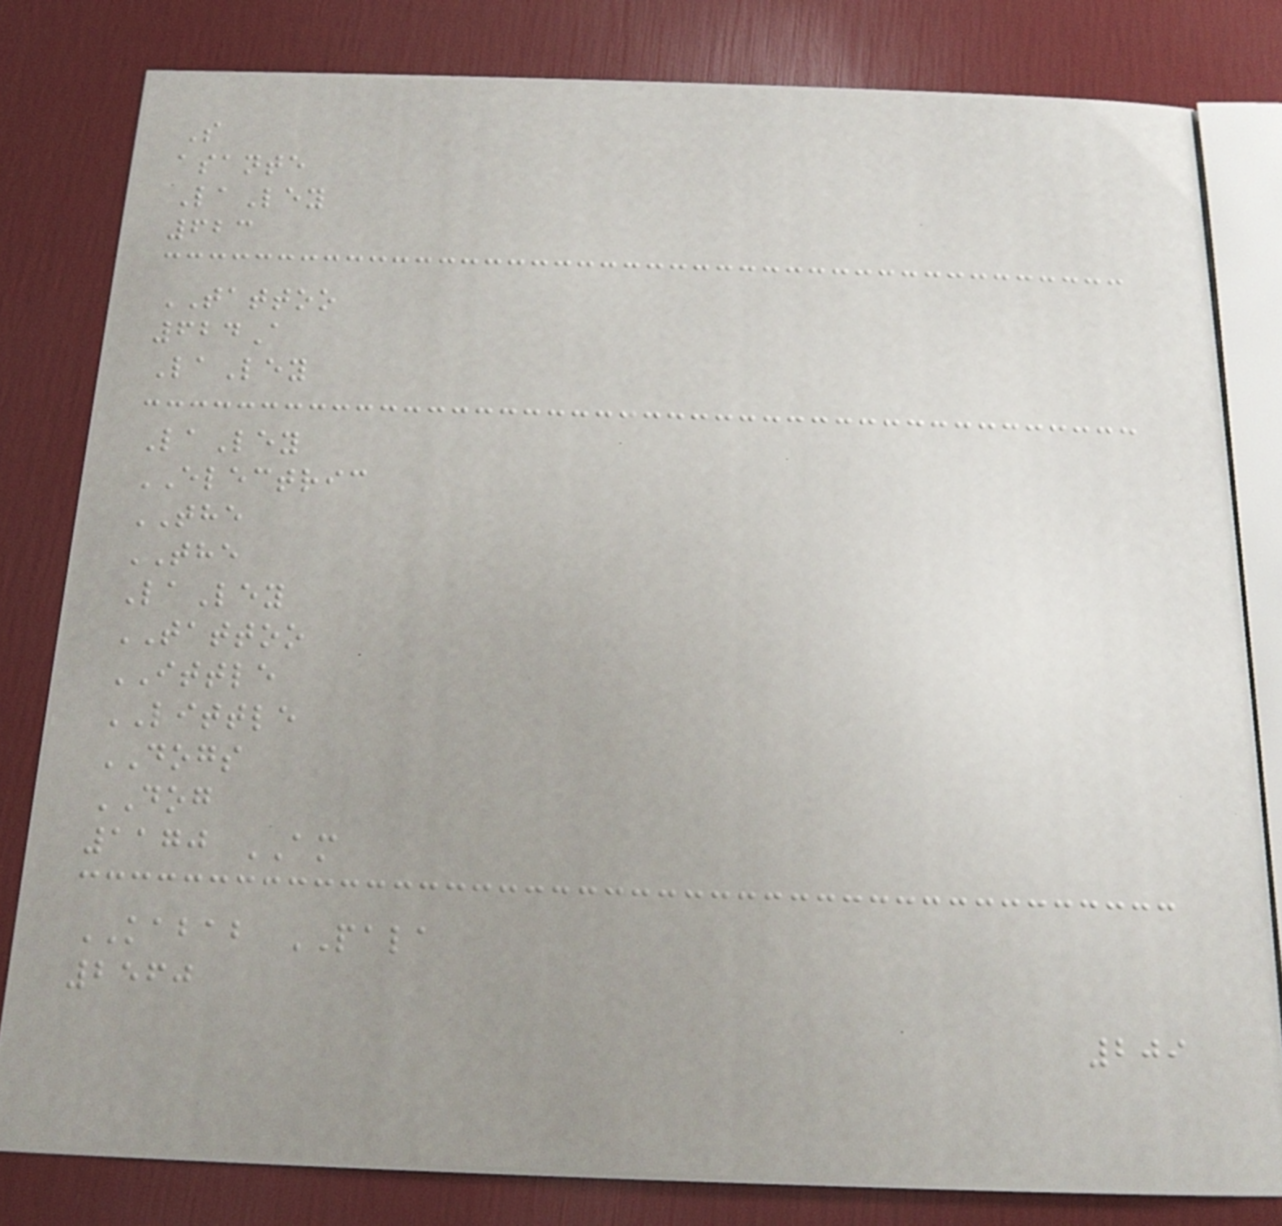S
asante
LaLey
623
TATTOO
624A
LaLey
LaLey
ELECTRIC
THE
THE
LaLey
TATTOO
ITTLE
LITTLE
DOGS
DOG
1170 AM
KABAB PALA
2560
209
